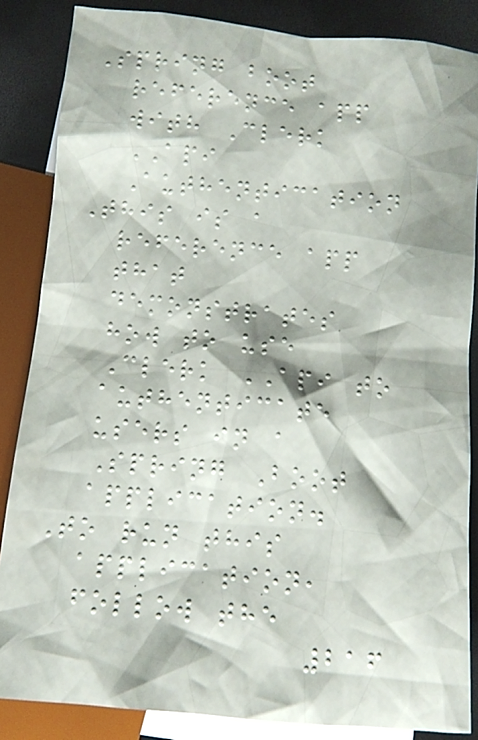Spring boot
reference app
with Clerk
API
Authentication
This is a
reference app
that
demonstrates
how to use
Clerk API to
authenticate
users in a
Spring Boot
application.
To run this
application,
follow the
216
